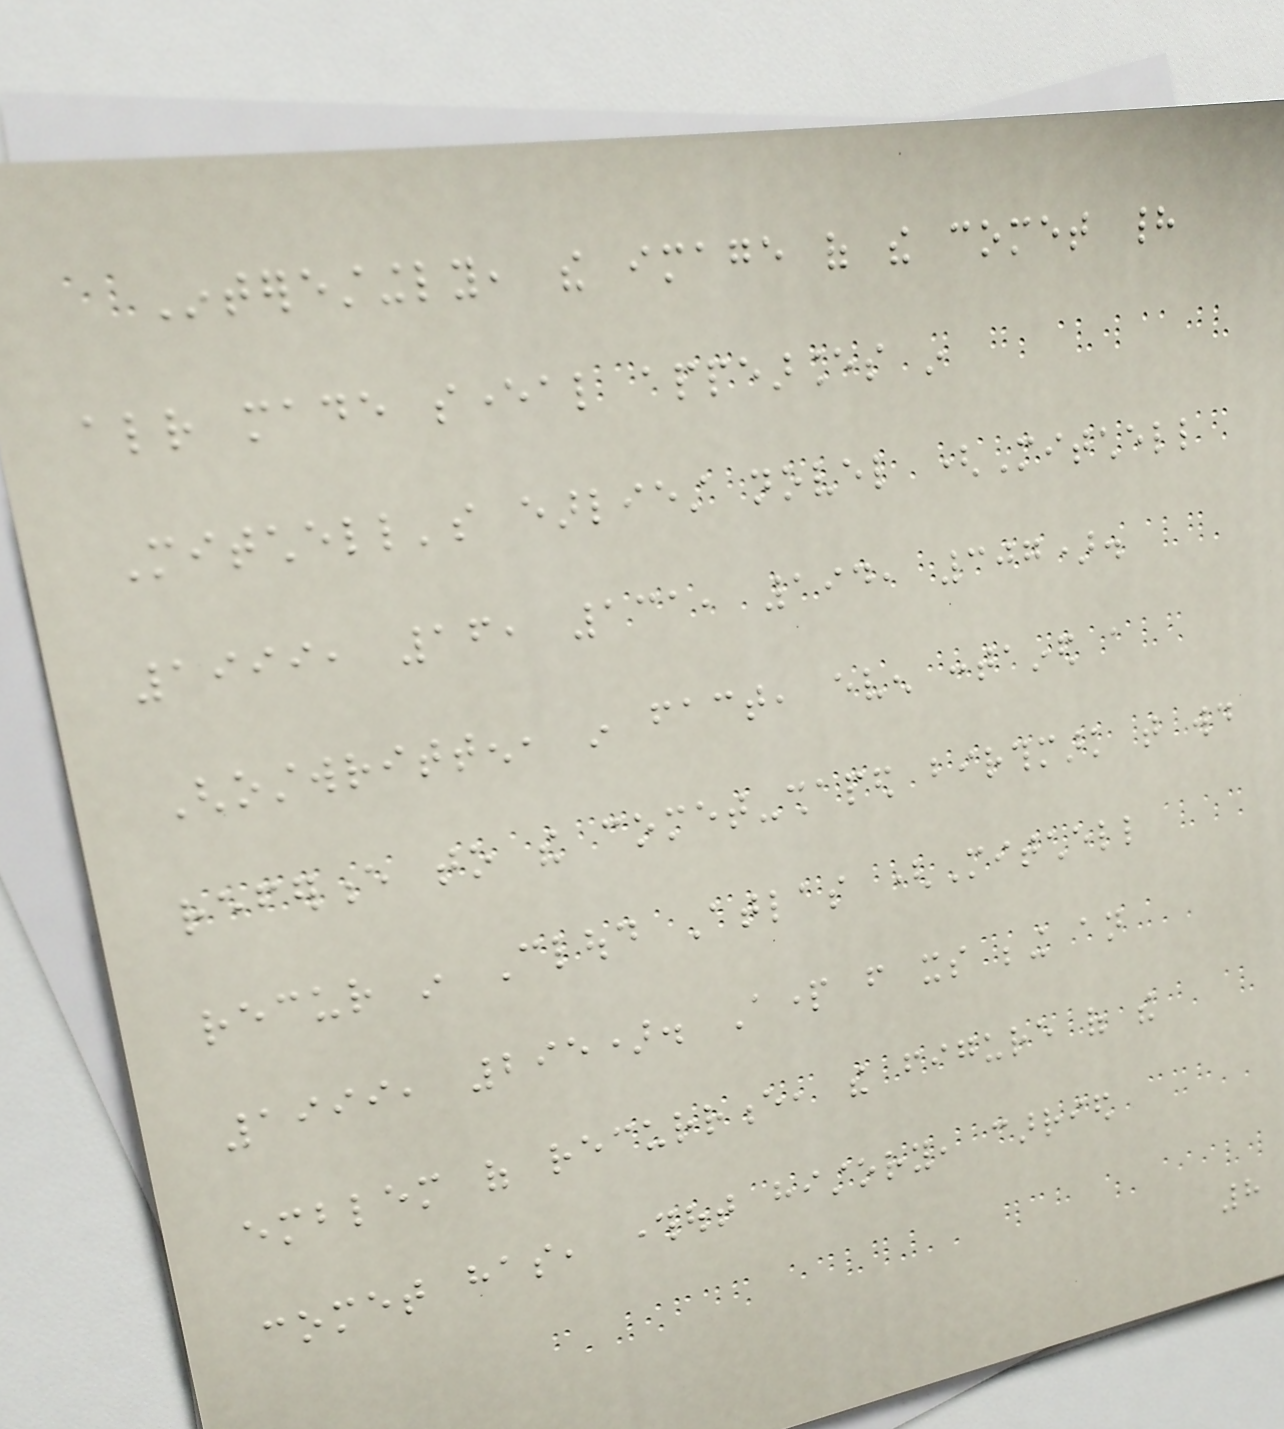Interestingly, the image of the comet had
already made several appearances in
Mitchell's earliest novel (Mitchell
1999, 16, 131, 194, 307).
Ghostwritten, in fact, even contained a
reference to the comet-shaped birthmark that would
recur in Cloud Atlas (Mitchell
1999, 295). Apart from its being an
emblem of recurrence, the figure of the
comet has, throughout history, carried
8
